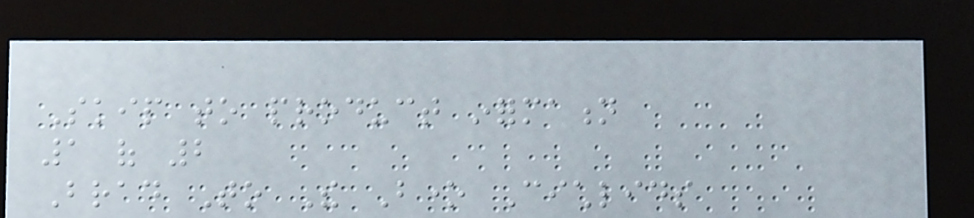Skip to product information
1 of 2
Brad To The Bone Cichlids
